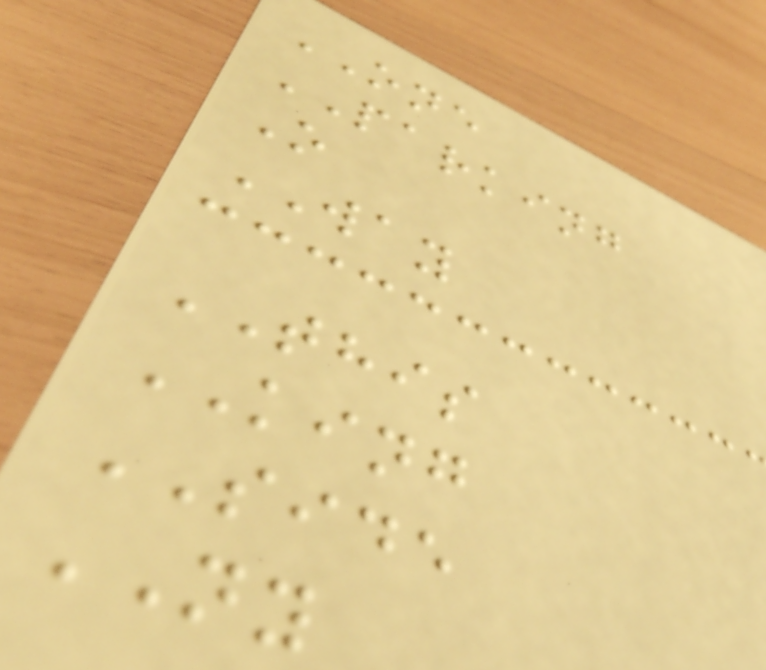ONE
PARKING
O
WAY
THIS
KING
SIDE
NY
